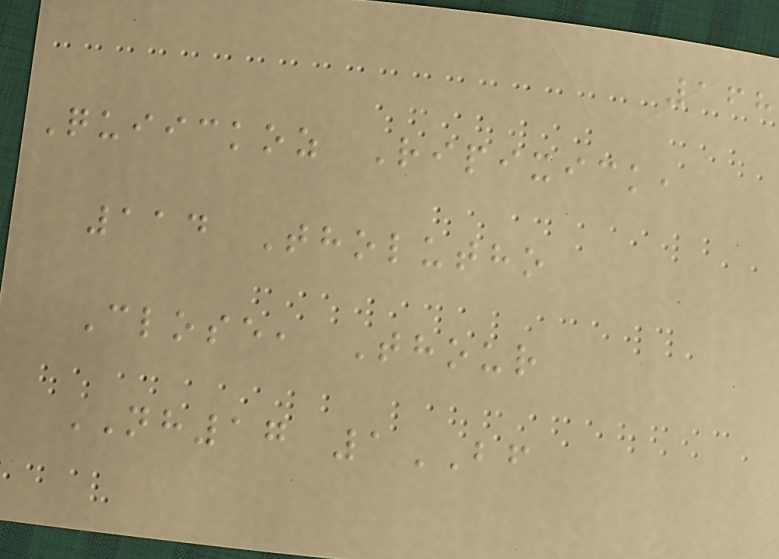168
Quiickoz Ripixick,
114 Tholutho
Close, Thour
NH17 1BF
